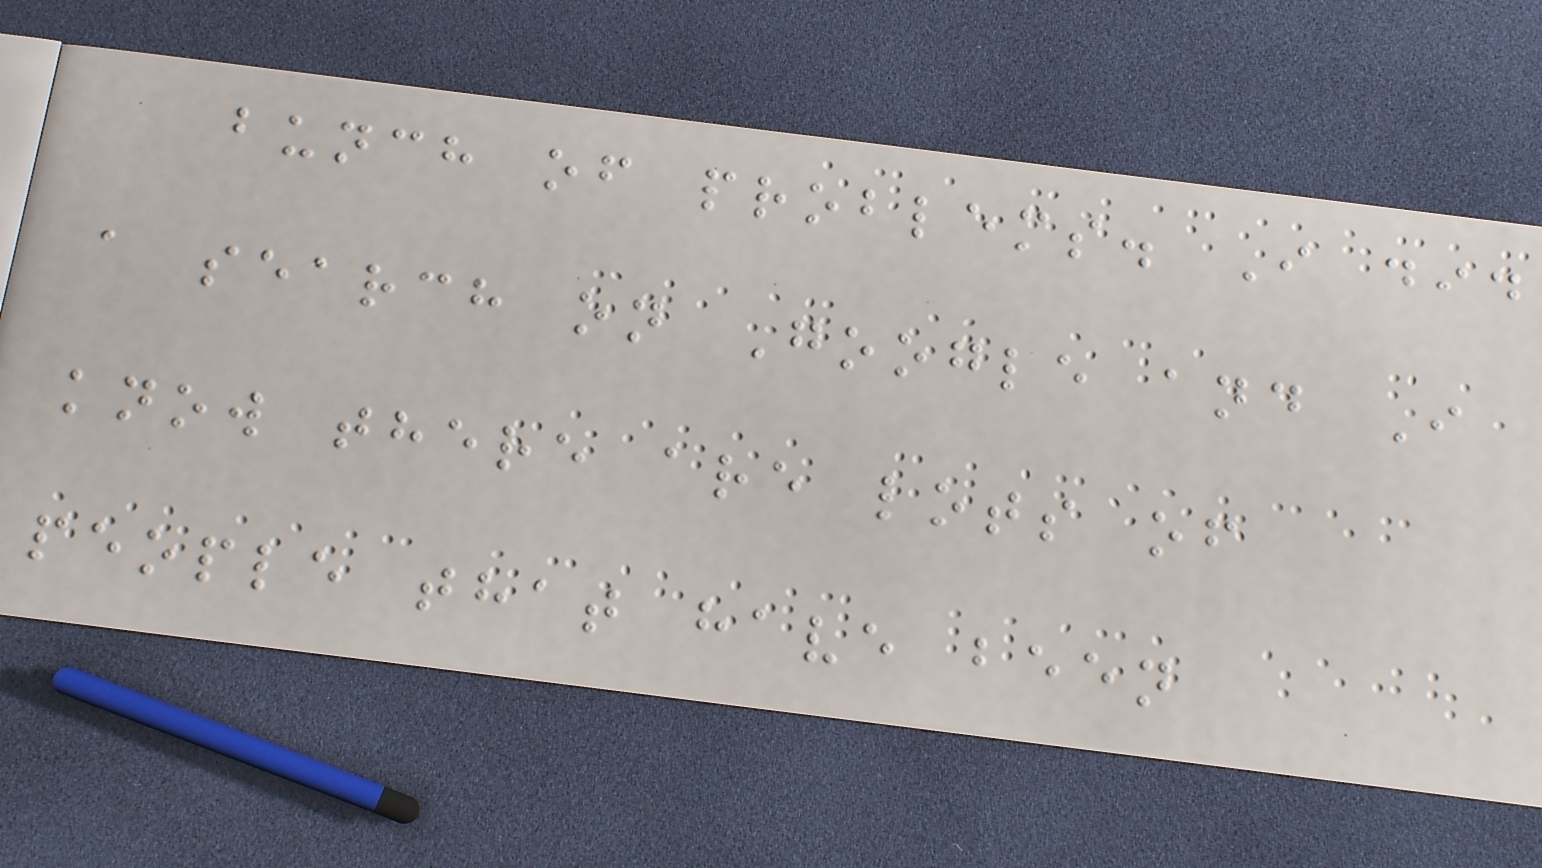bunch of problems. I did
a search on Google and I
know there are lots of
people that have been
